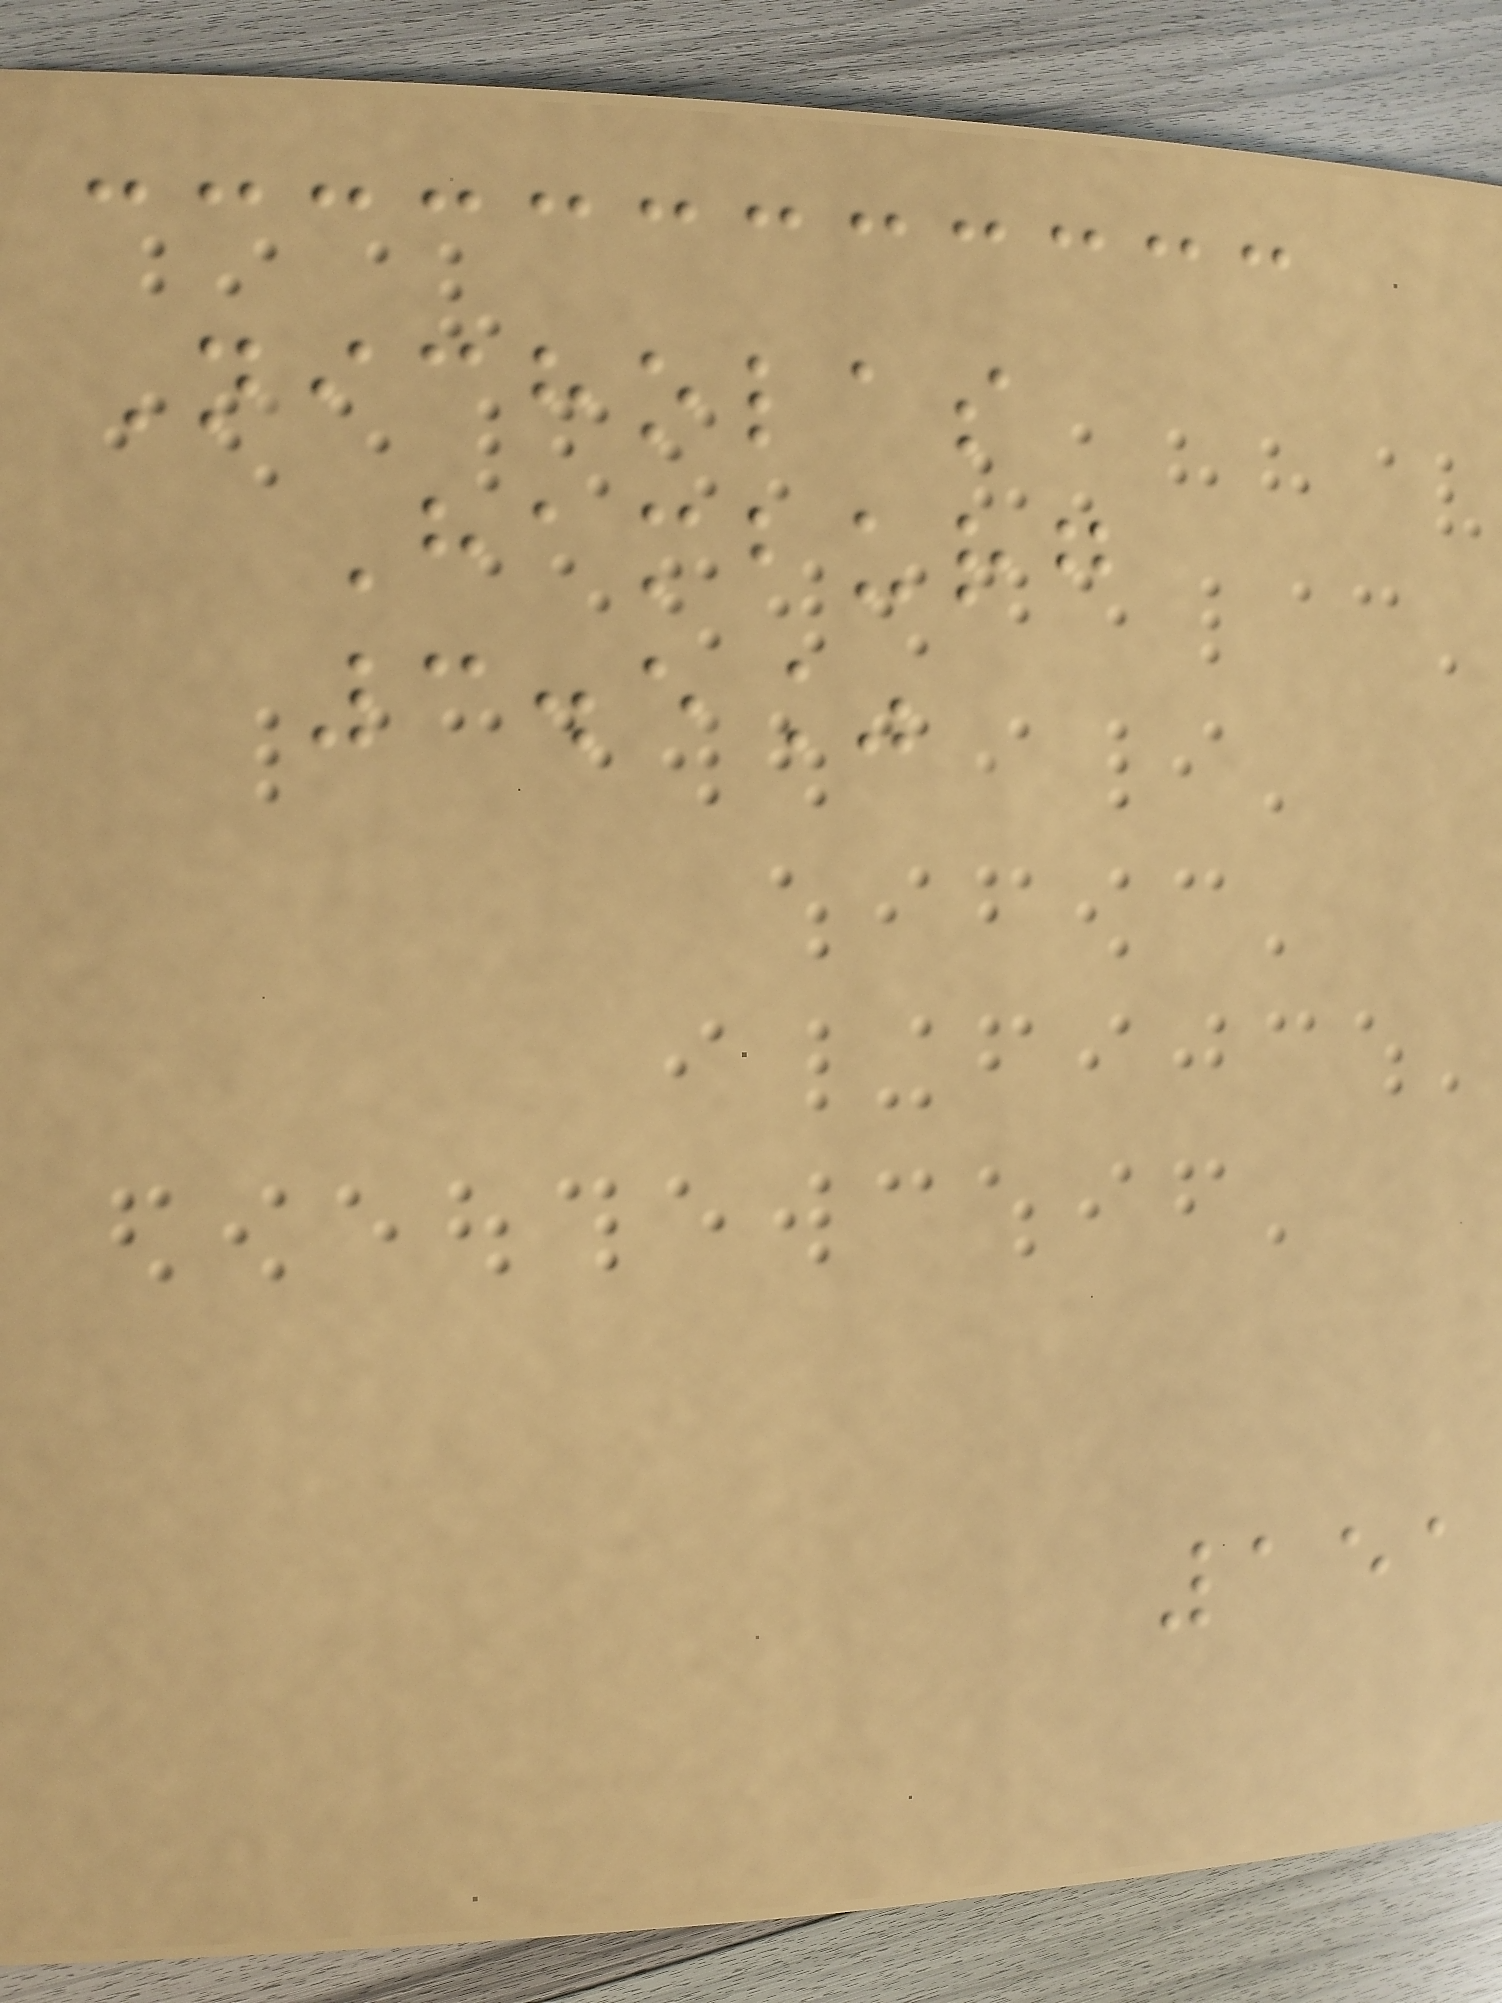Nicholas
Hamburg
3.5%
151
